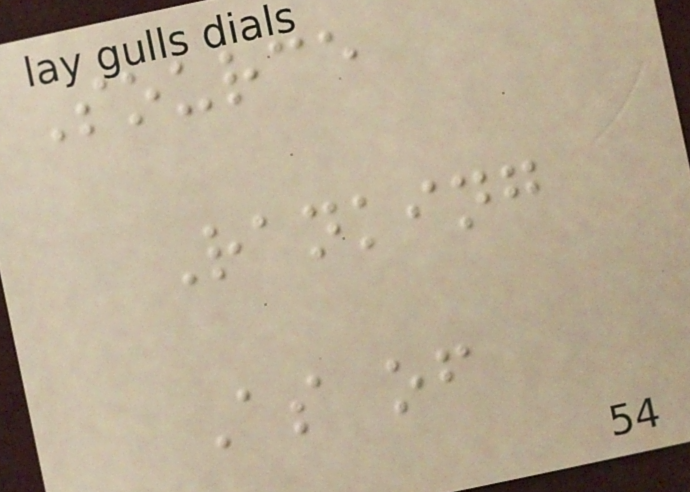Source
Ranking
As of
